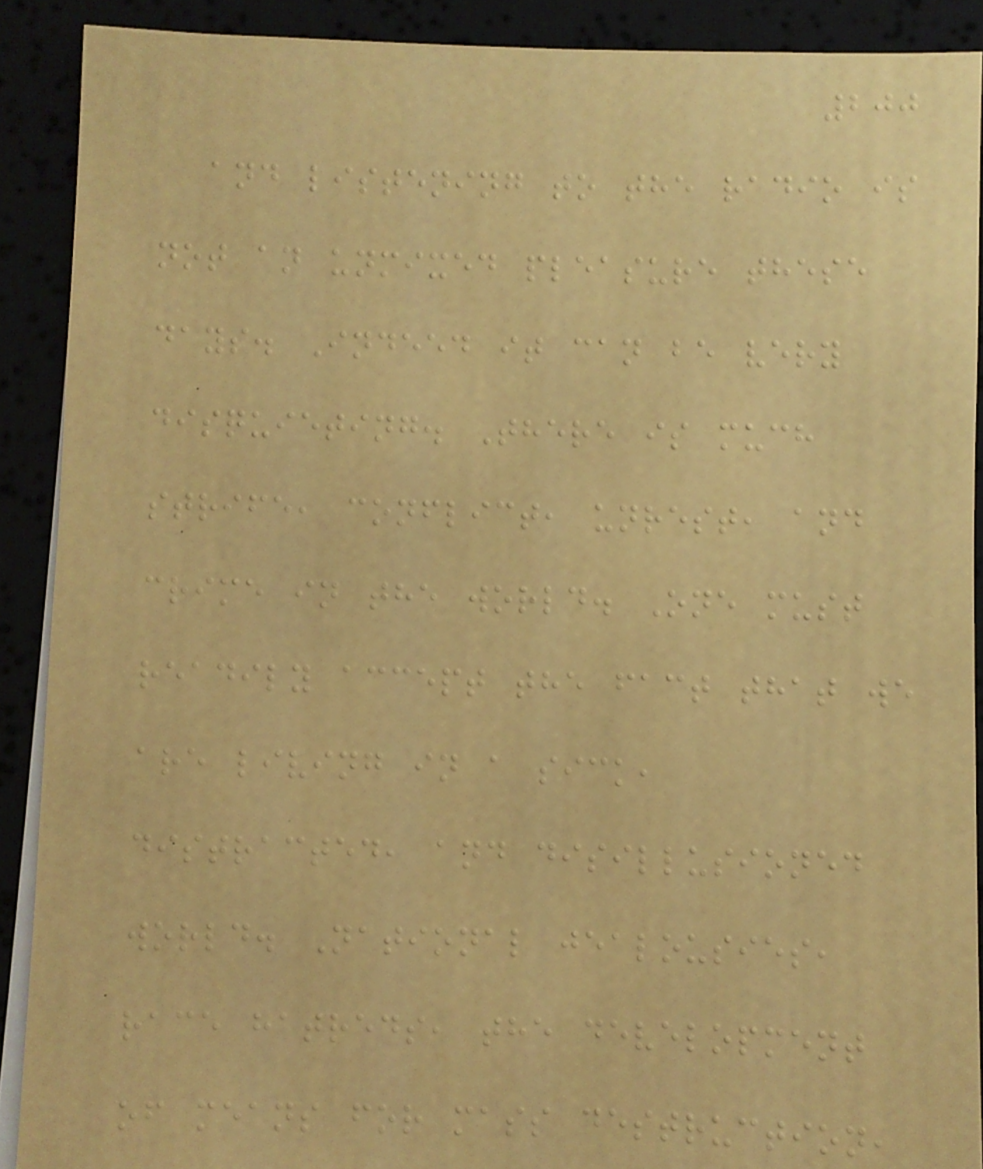200
and listening to the radio is
not an unmixed pleasure these
days. Indeed it can be very
disquieting. There is much
strife, conflict, unrest, and
crime in the world. One must
readily accept the fact that we
are living in a sick,
distracted, and disillusioned
world. National jealousies,
race hatreds, the development
of means for mass destruction,
